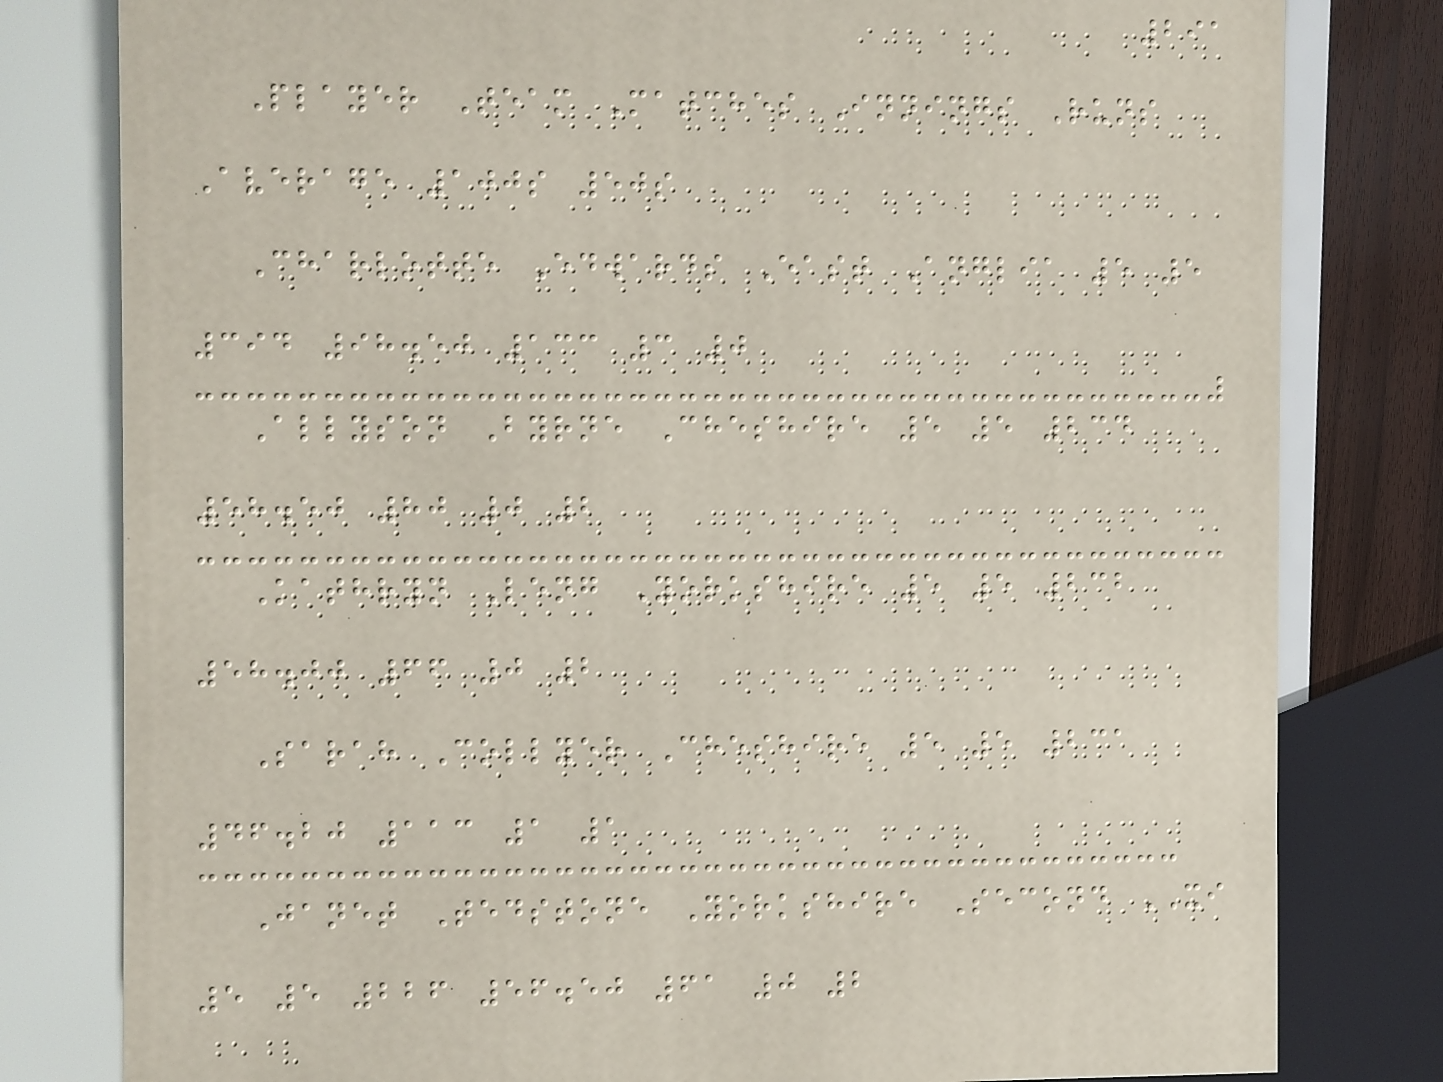291
Player Team Matches Innings Runs
Average 100s 50s
Charlotte Edwards East Anglia 5 5
394 98.50 133 3 0
Allyson Byrne Cheshire 5 5 234
58.50 80 0 2
Kathryn Leng Yorkshire 5 5 232
58.00 66 0 2
Sarah Collyer Cheshire 5 5 231
46.20 113 1 1
Janet Tedstone Yorkshire Second XI
5 5 226 56.50 61 0 2
